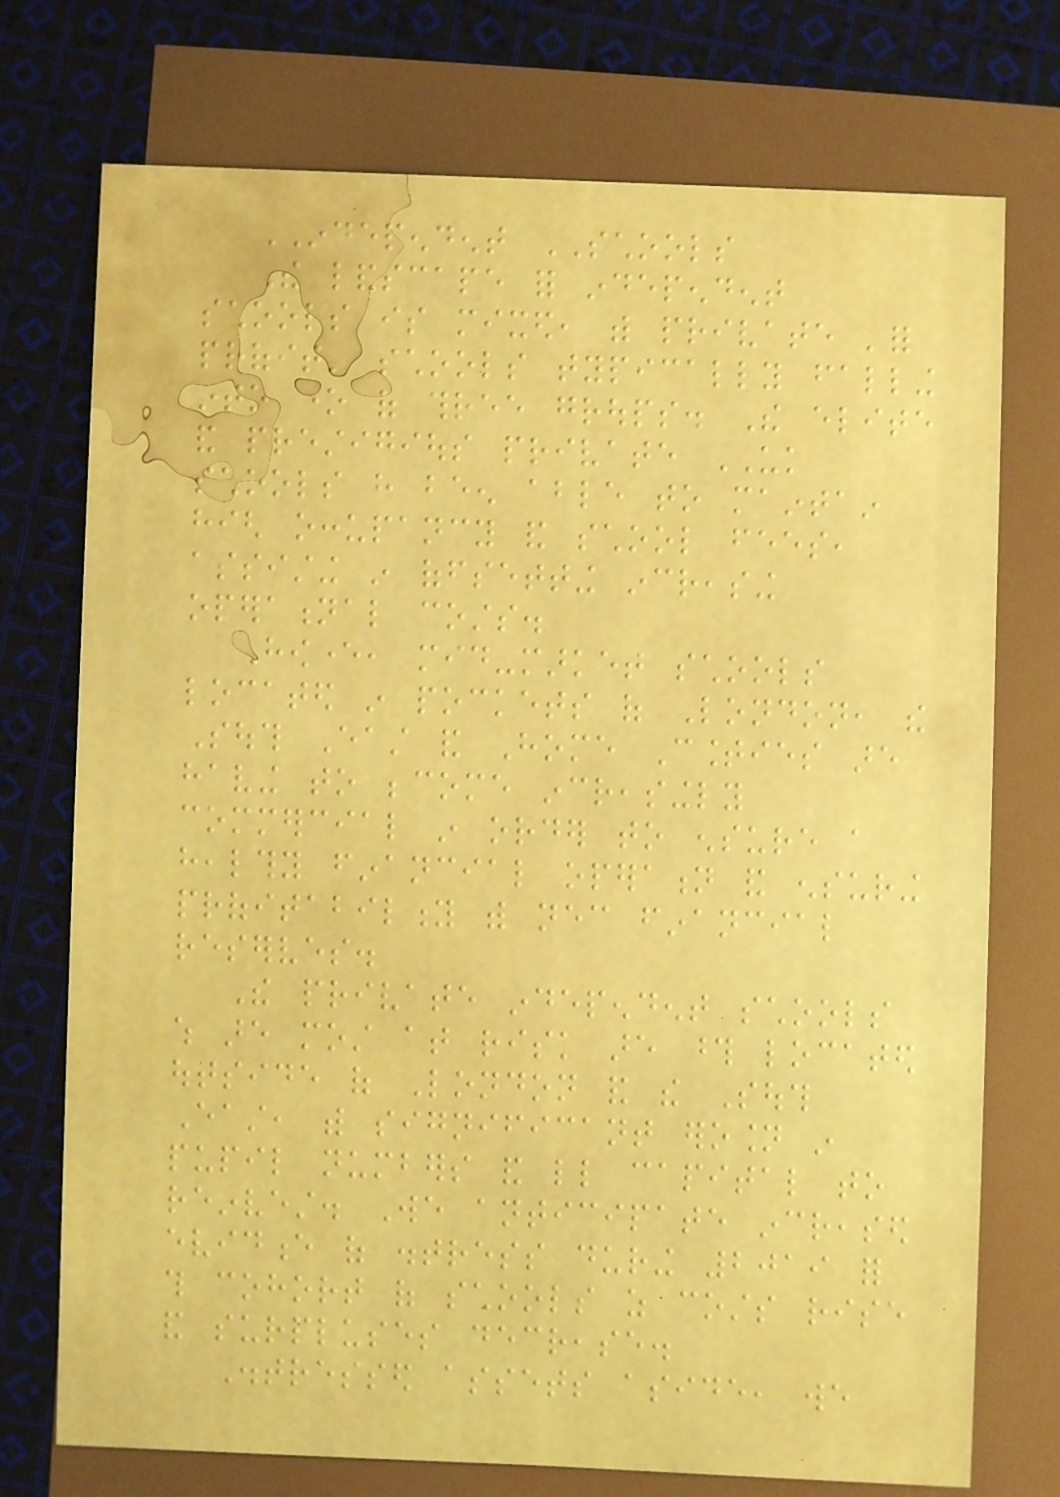INDEPENDENT SCHOOLS
The landscape for independent
schools is mixed, with private 'for
profit' schools typically falling
into one of three groups. The elite
and prestigious private UK
schools have been able to maintain
high occupancy and school fees,
assisting in offsetting increasing
operational costs.
However, mid-market schools
located in pockets of London, the
South East and Home Counties are
having to become increasingly
commercial in order to ensure a
healthy financial operation and ensuring
profitability with necessary financial
reserves.
The private independent schools
which are most at risk are those located
outside of London and the South
East, with significant erosion in
pupil numbers and little capital to
reinvest. We anticipate increased
evidence of distress during 2019 for
this cohort of schools as costs rise
and surpluses decrease.
Distressed assets aside, we
